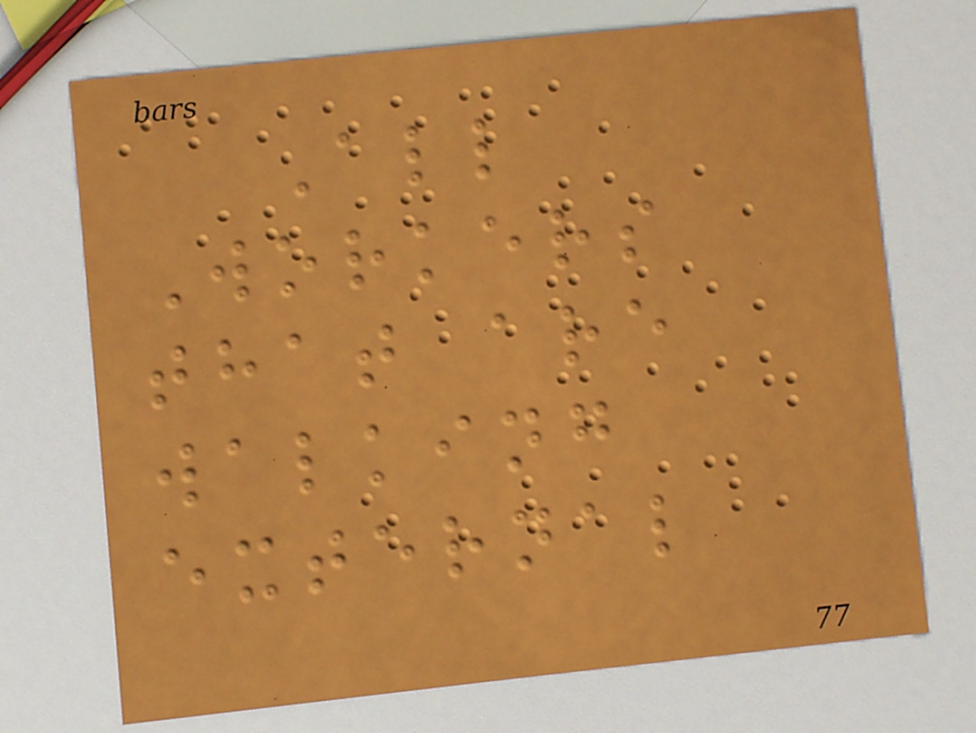All
Workers
that are
walking
external
